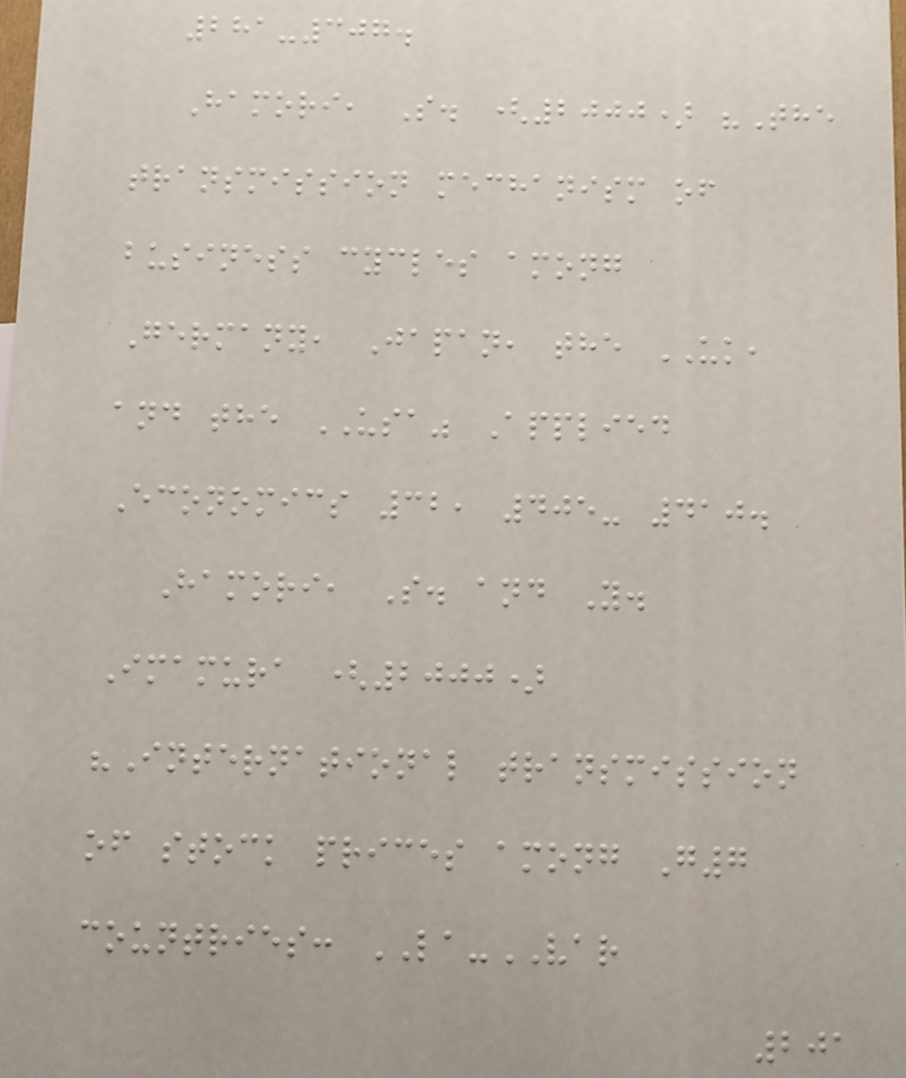281-307.
Hamori, S. (2000) "The
transmission mechanism of
business cycles among
Germany, Japan, the UK,
and the USA" Applied
Economics 32, 405- 410.
Hamori, S. and Y.
Imamura (2000)
"International transmission
of stock prices among G7
countries: LA-VAR
201
